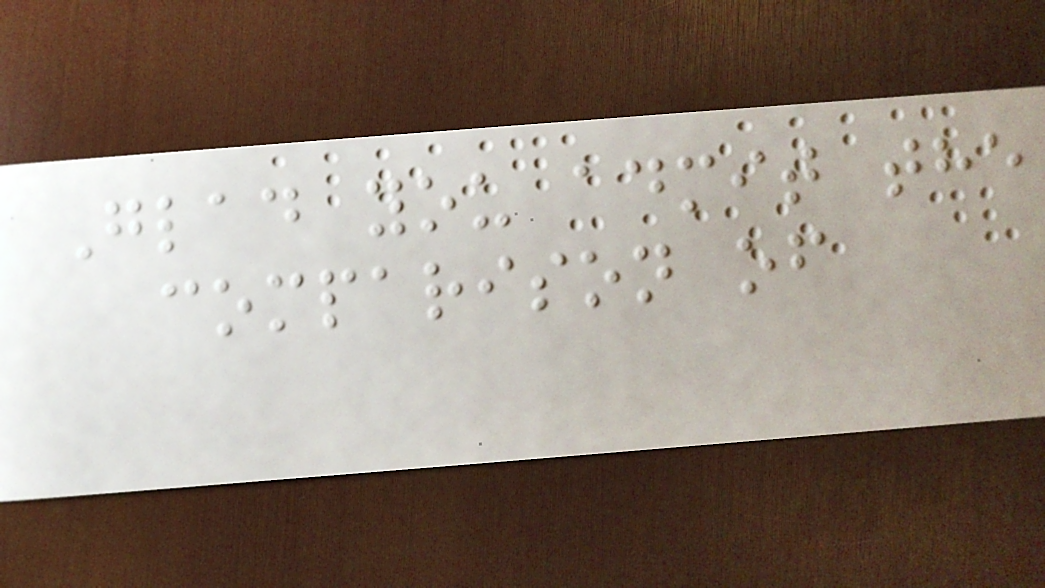Glad you admit the
comparison of
